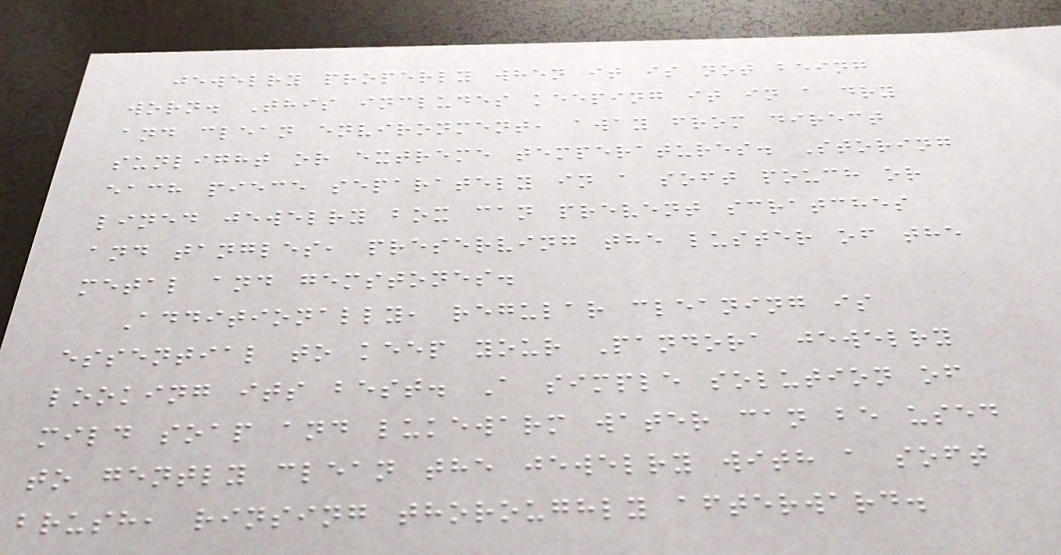jewelry properly when it is not being
worn. This includes keeping it in a dry
and clean environment, away from direct
sunlight or extreme temperatures. Storing
each piece separately in a soft pouch or
lined jewelry box can prevent scratches
and tangles, preserving the luster of the
metal and gemstones.
Additionally, regular cleaning is
essential to keep your Pandora jewelry
looking its best. A simple solution of
mild soap and lukewarm water can be used
to gently clean the jewelry with a soft
brush, rinsing thoroughly afterward.
